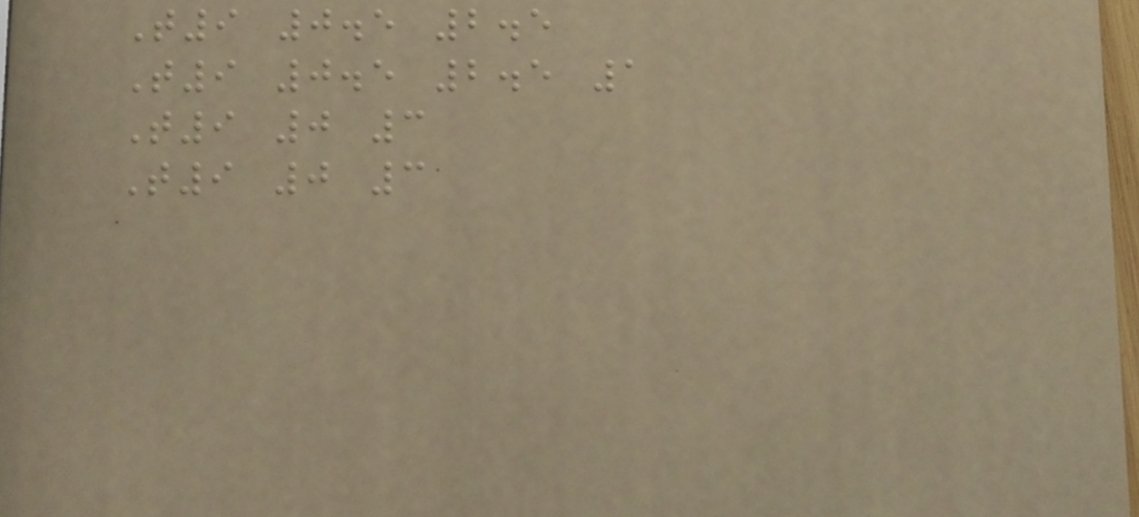T9 0.5 2.5
T9 0.5 2.5 1
T9 0 3
T9 0 3
